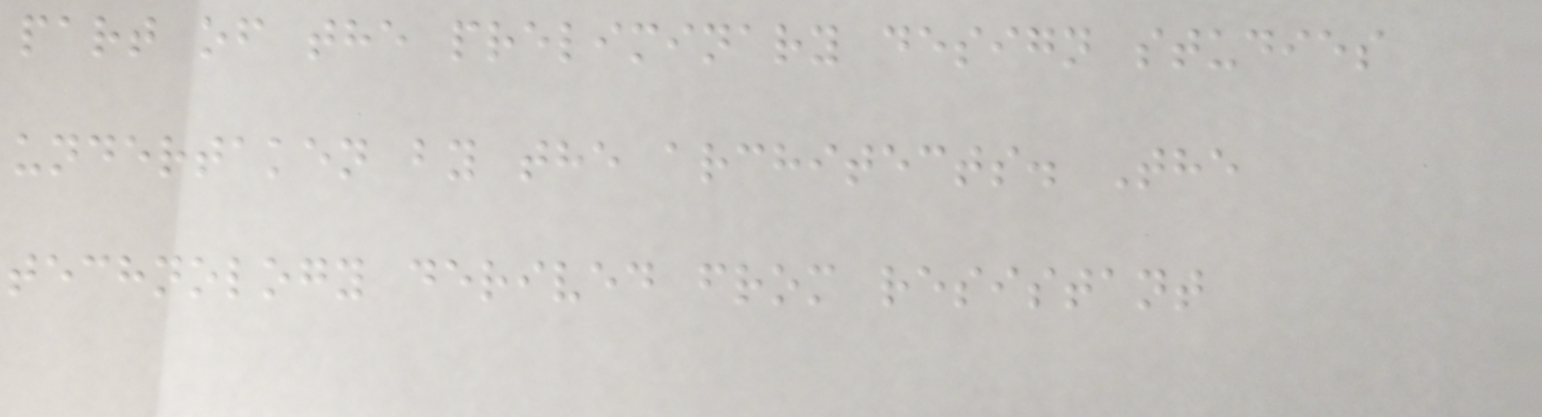part of the preliminary design studies
undertaken by the architects. The
technology derived from resistant
